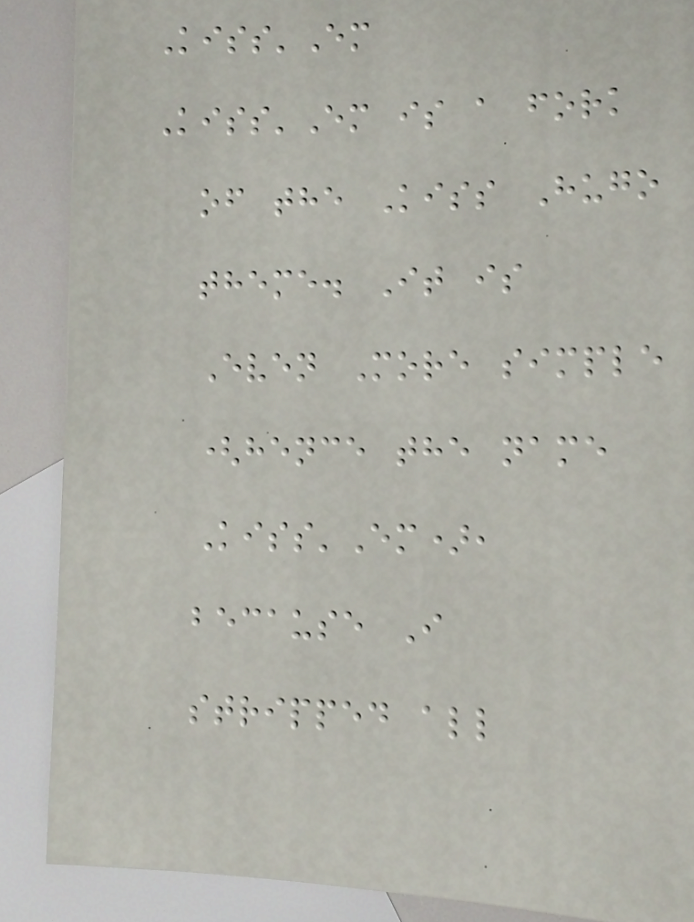Kiss'Em
Kiss'Em is a fork
of the Kiss Hugo
theme. It is
Even More simple
(hence the name
Kiss'Em),
because I
stripped all
